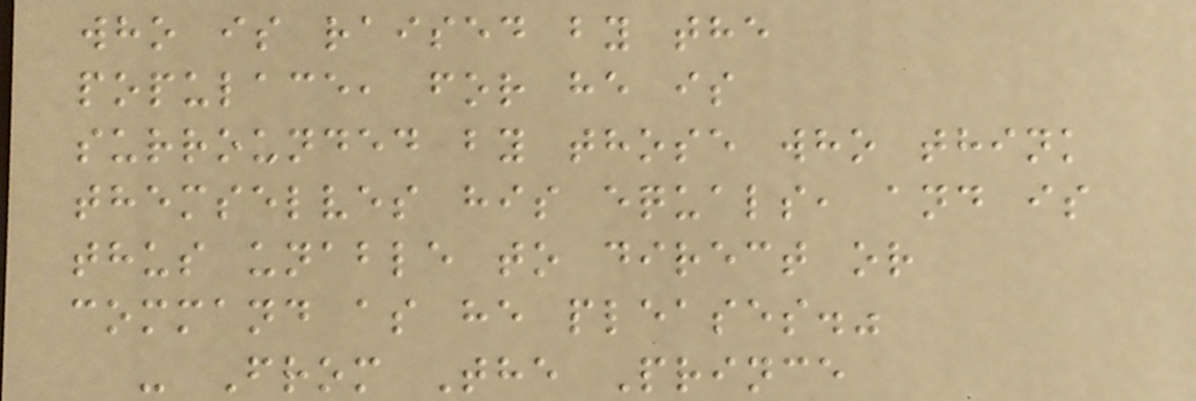who is raised by the
populace, for he is
surrounded by those who think
themselves his equals, and is
thus unable to direct or
command as he pleases."
- From The Prince
